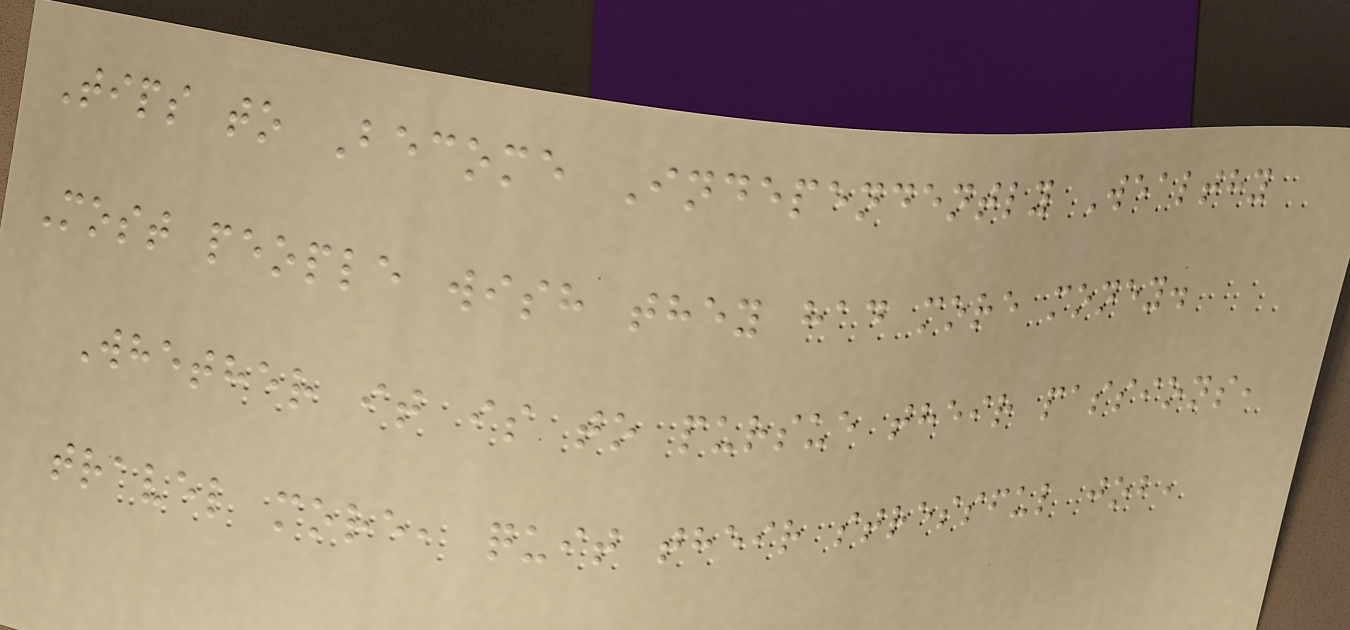Tips to Become Independently Wealthy
Most people wish they had more money.
Whether it is to pursue their passions,
travel more, quit their stressful job,
